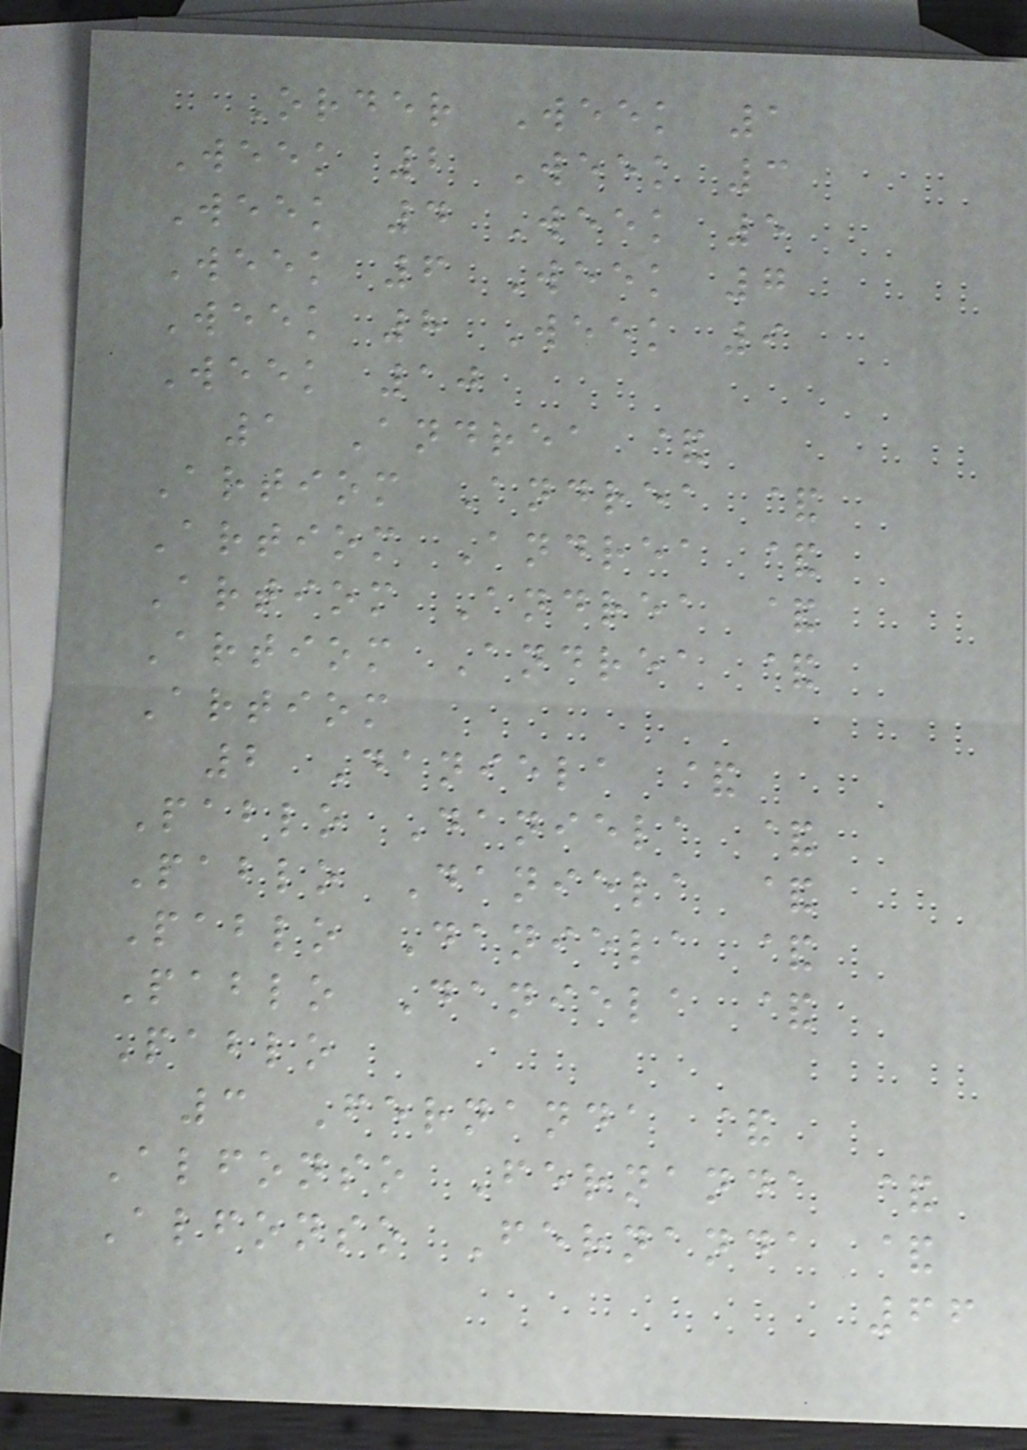Order Week 1
Week 2 Week 3
Week 4 Week 5
Week 6 Week 7
Week 8 Week 9
Week 10
1 Andrea &
Artiom Andrea &
Artiom Andrea &
Artiom Andrea &
Artiom Andrea &
Artiom
2 Daniela &
Pablo Daniela &
Pablo Daniela &
Pablo Daniela &
Pablo Daniela &
Pablo
3 Fernanda &
Alfonso Fernanda &
Alfonso Fernanda &
66
